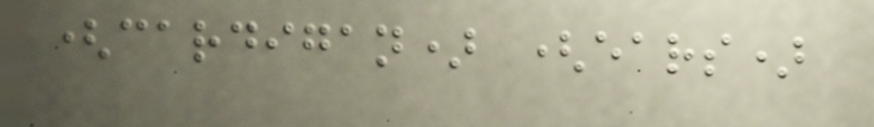(cardigan) (ears)
